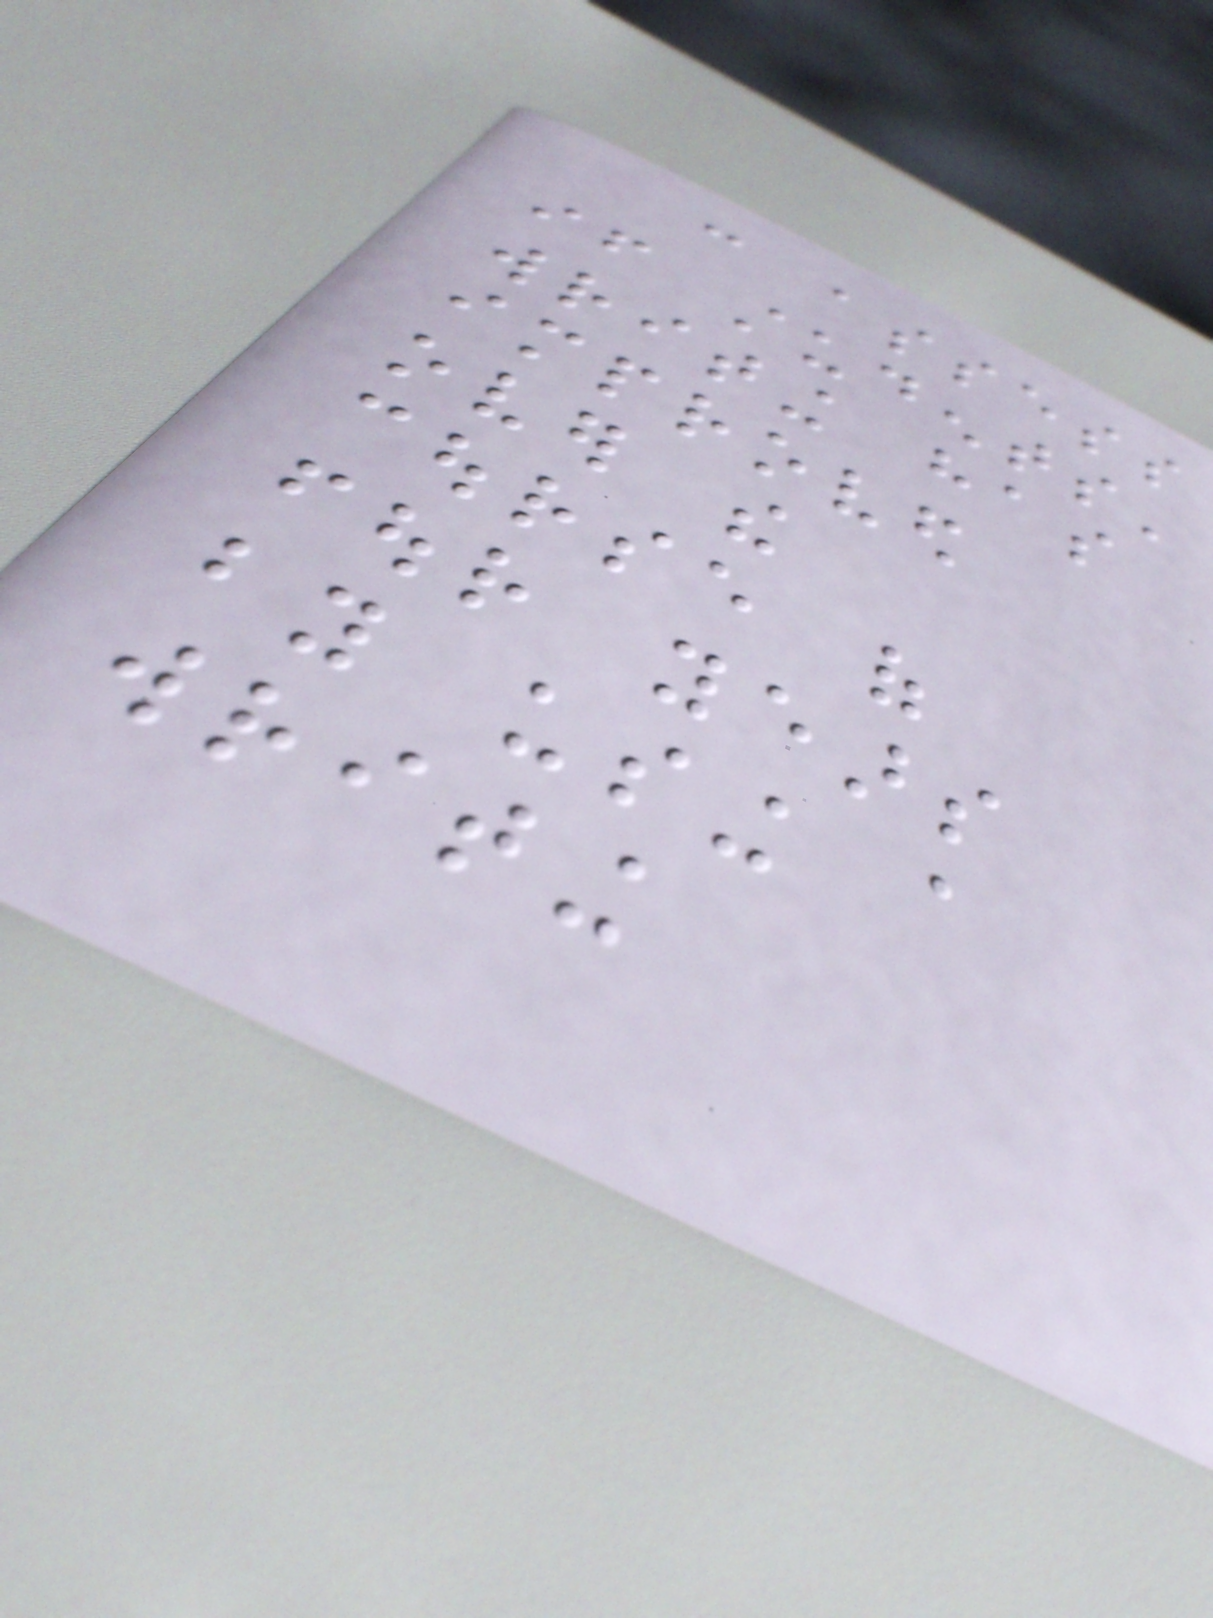can assess
if students'
writing has
improved
over the
course of
four years
by using a
writing
